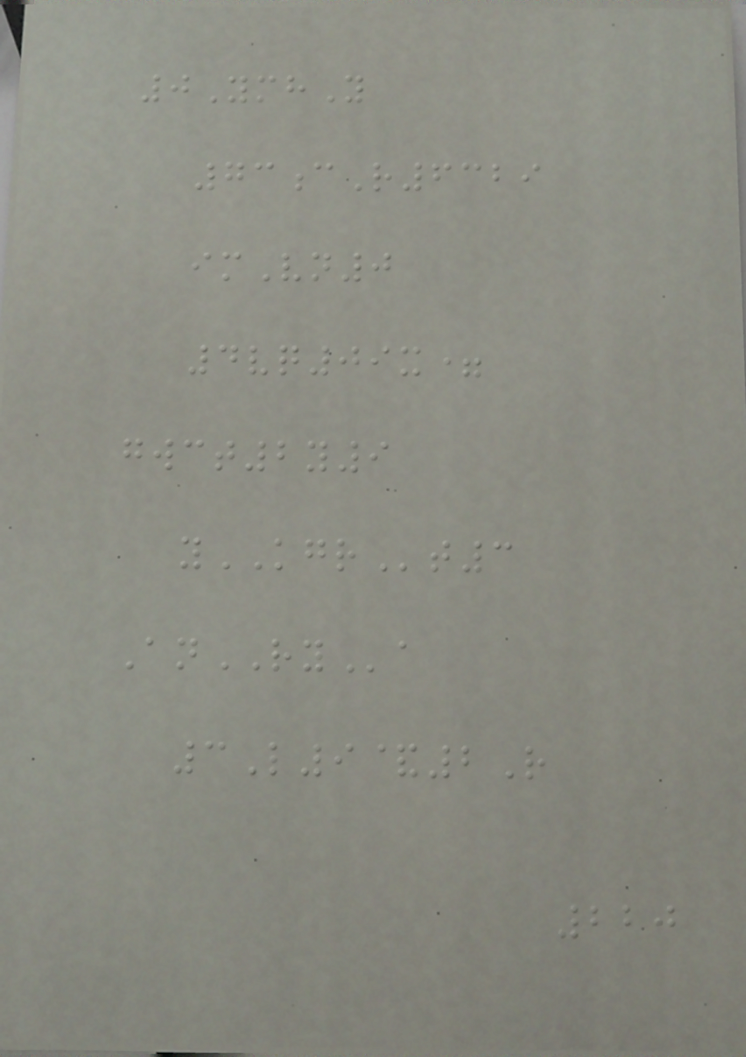0YmhY
73cR6329
imVn0
4vq09x=
gwct2y9
yKGRt3
AnRYa
3L9&2R
220
